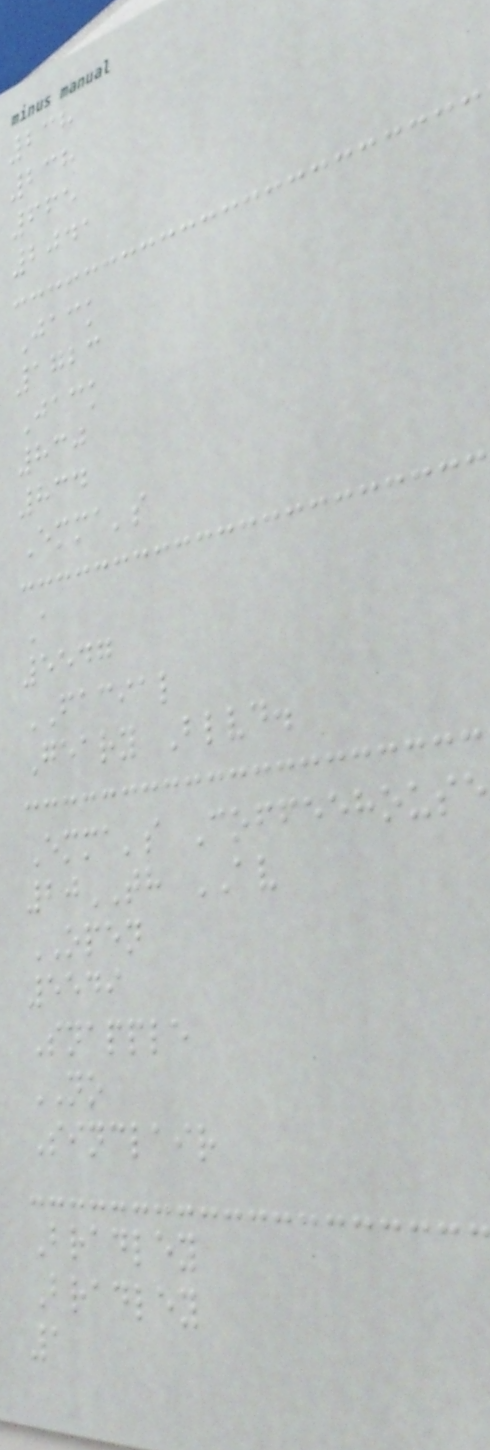238
238
665
2041
Jack
1723
Jack
830
834
Emma's
A
5547
FACIAL
Geary Blvd.
Emma's Coffeehouse
20TH AV
OPEN
5549
Snapple
NO
Sinclair
Bradley
Bradley
1
